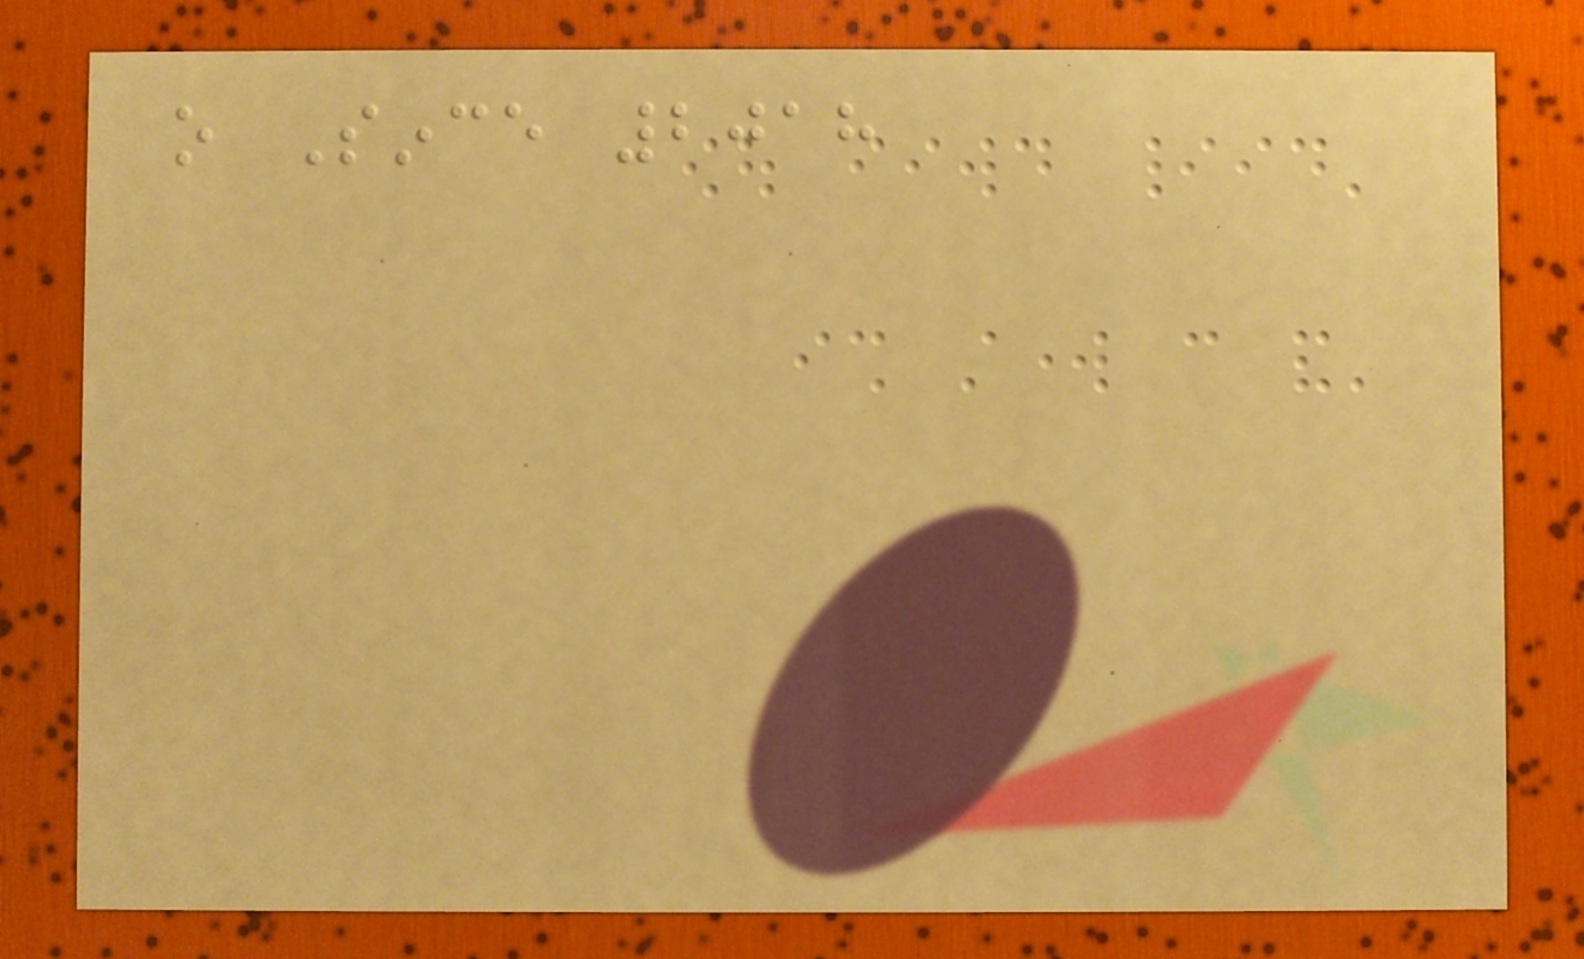o Since 2018
